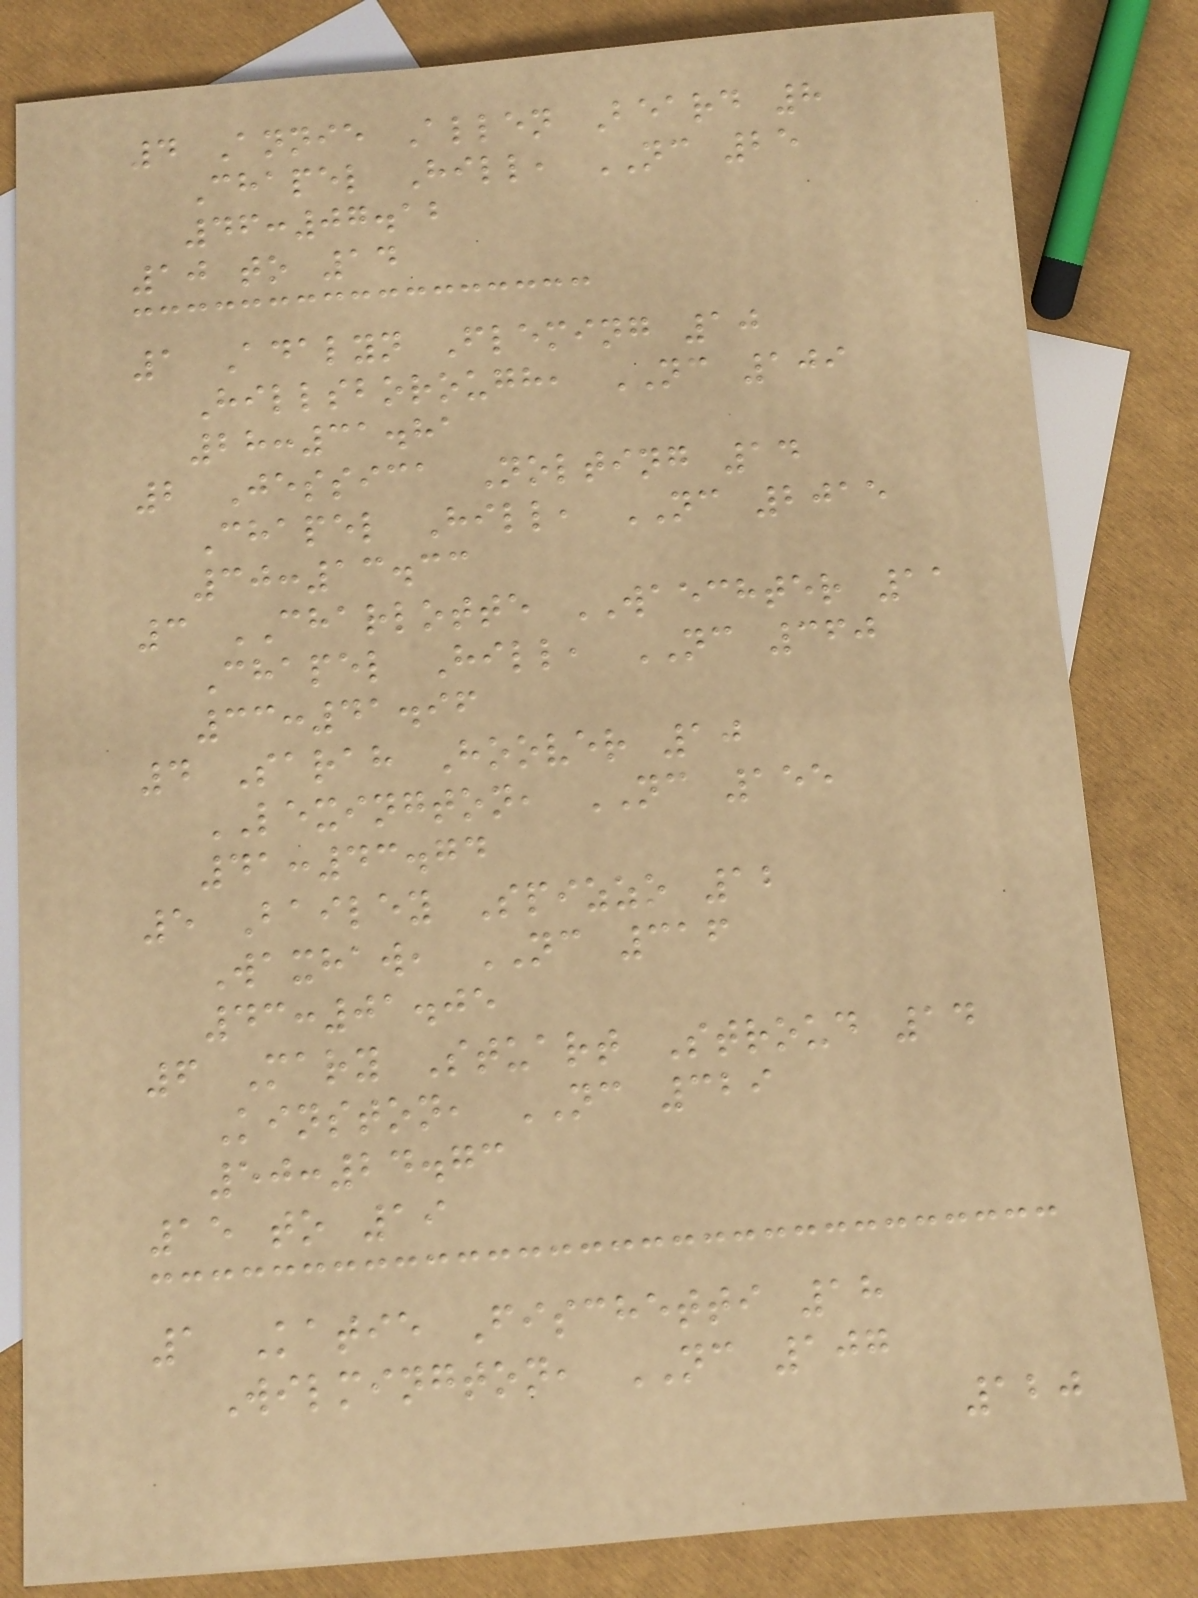4 Annie Allen Beard 8
Chapel Hill, NC 25
46:07.12
10 to 14
1 Adalyn Fleming 10
Hillsborough, NC 109
28:31.81
2 Jessica Nolting 14
Chapel Hill, NC 2015
30:13.33
3 CHARLOTTE WAECHTER 11
Chapel Hill, NC 360
33:41.96
4 Sarah Hoover 10
LEXINGTON, NC 155
41:43.74
5 Bailey Spizzo 12
Waxhaw, NC 316
43:01.05
6 Mary Stuart Stroud 14
Kinston, NC 329
50:24.73
15 to 19
1 Katie Fischetti 18
Wilmington, NC 107
120
